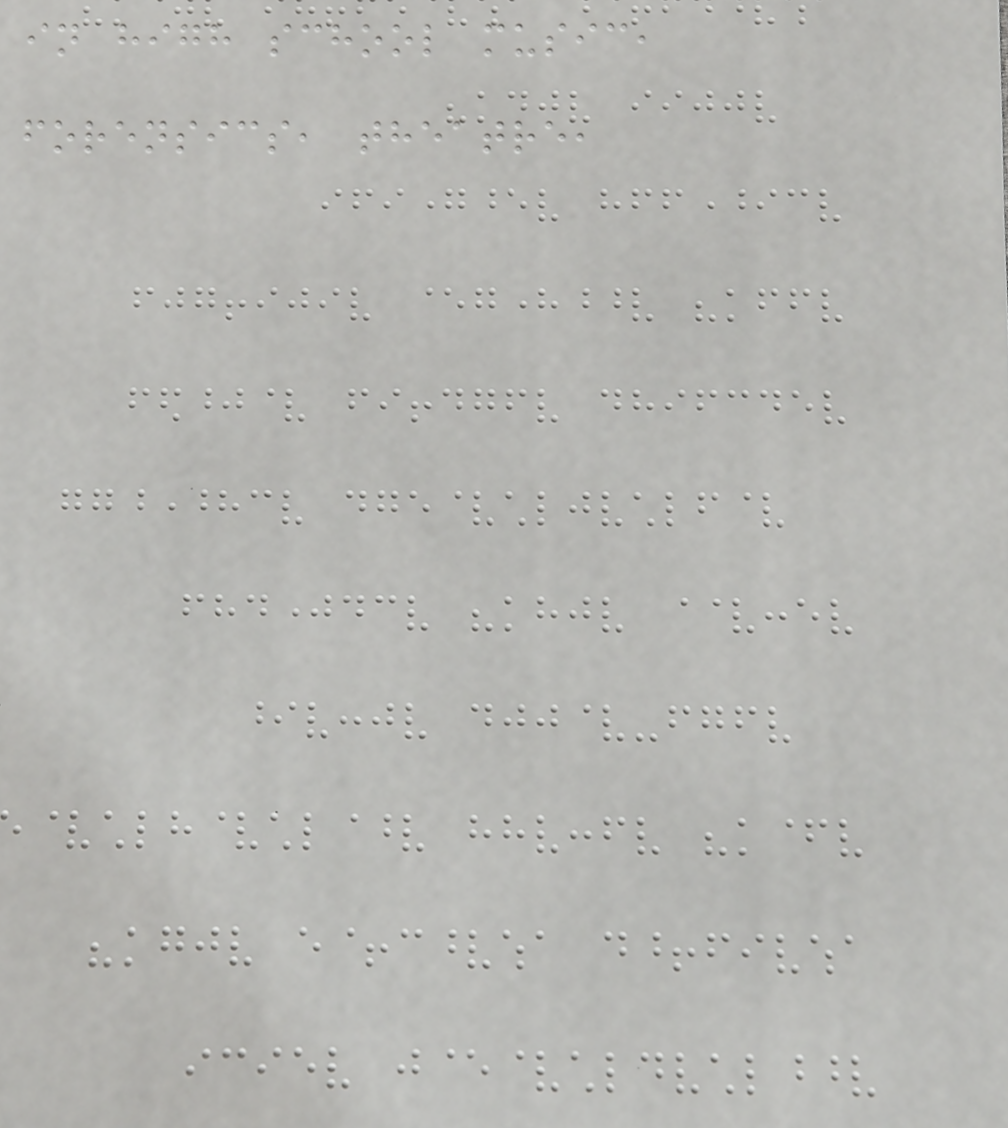in high school music,
forensics, theatre,
